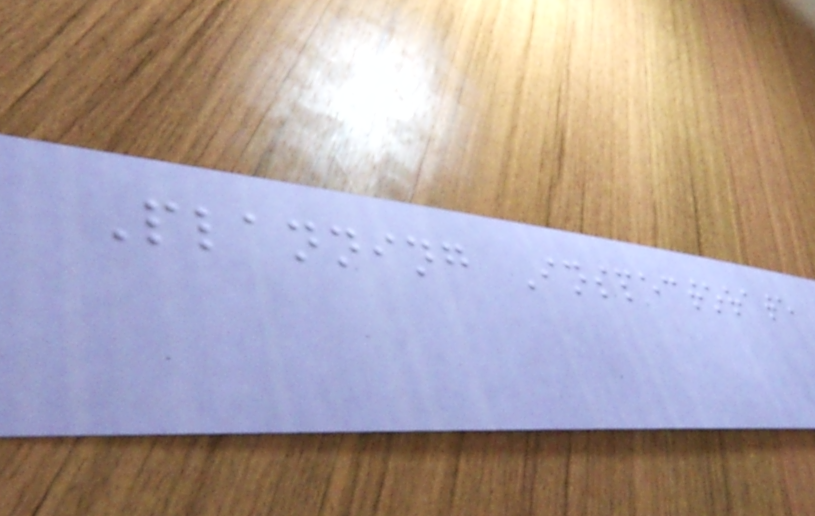Planning Inspectorate
